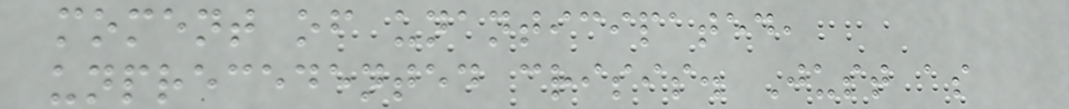moment of unanticipated,
unprecedented crisis. Just as
